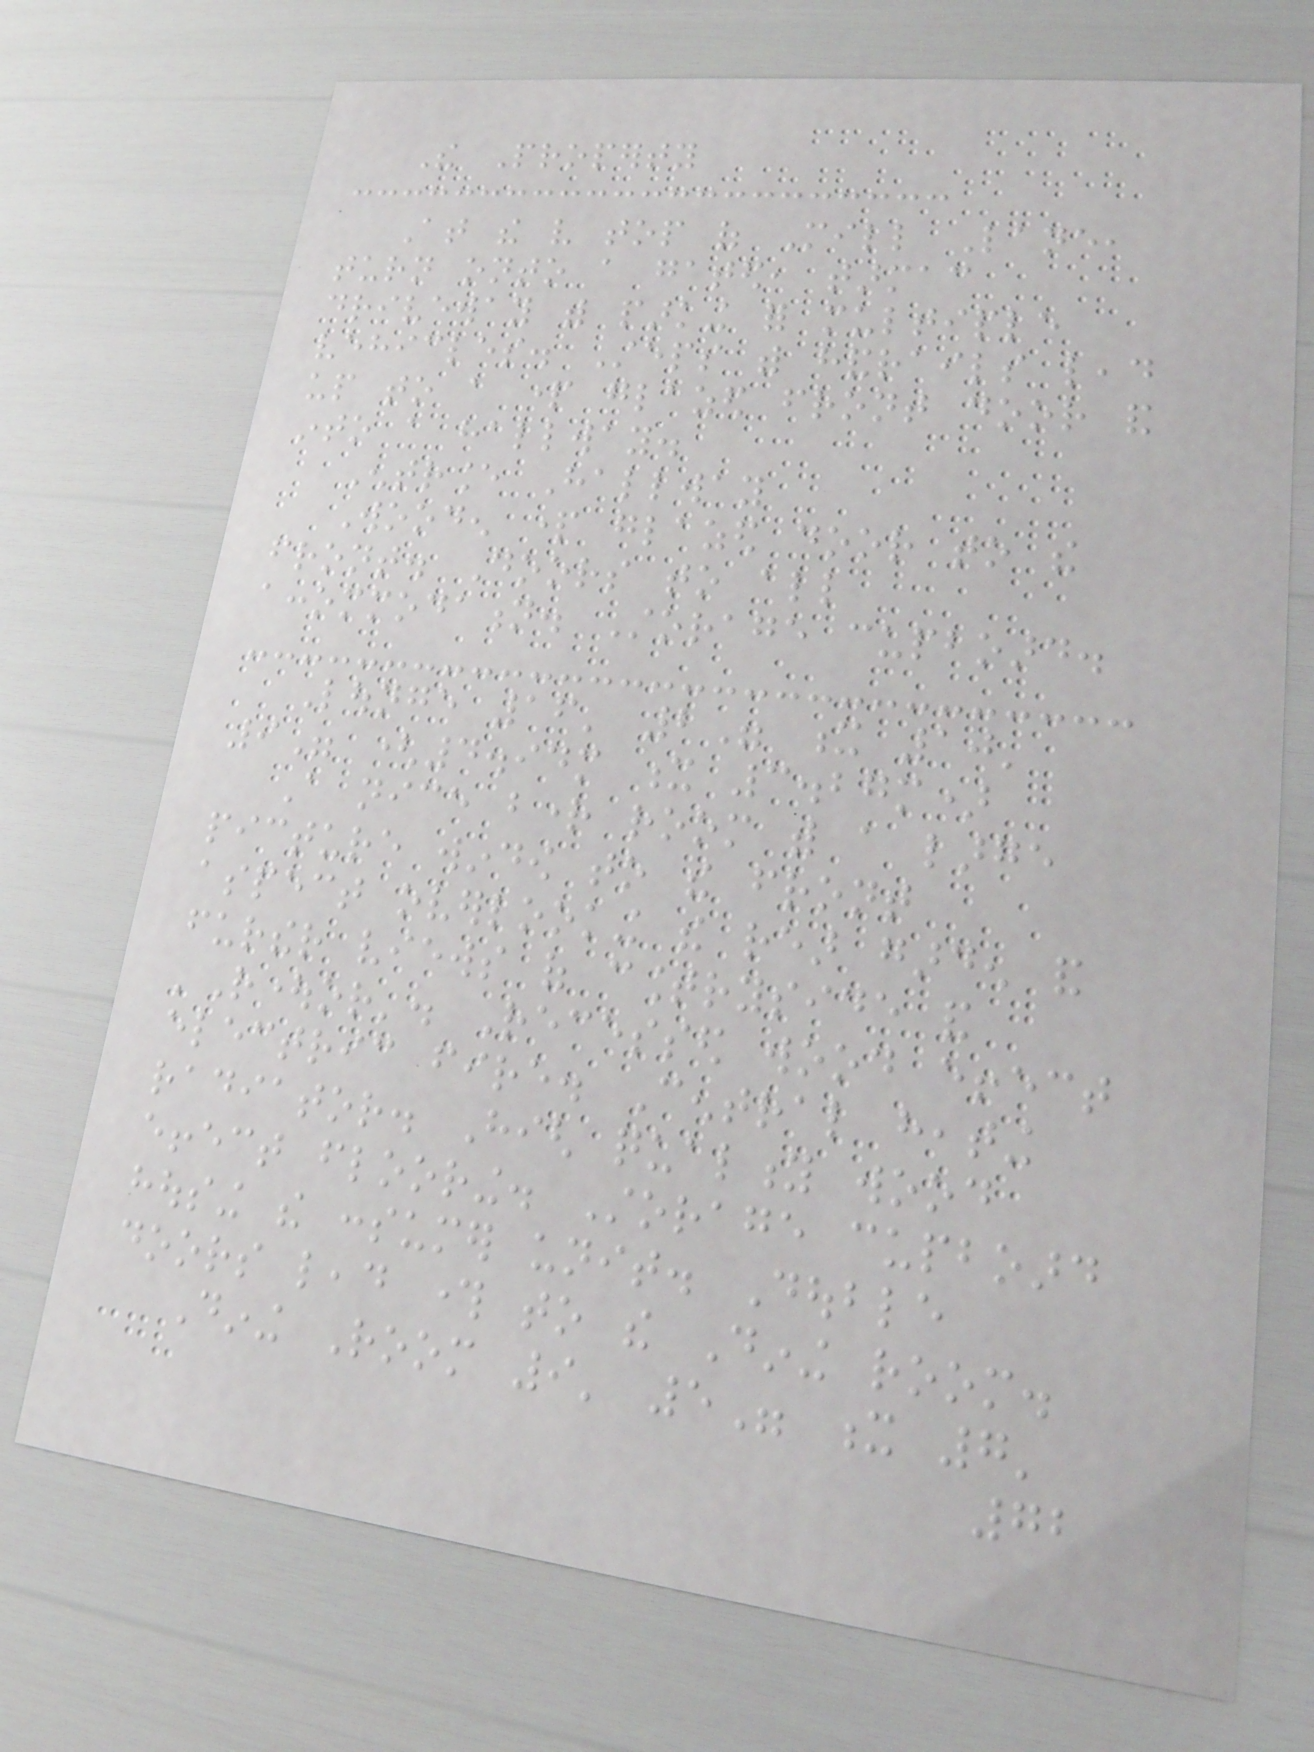The Property
At the very top of Mill Lane,
turn onto a gated, tarmac
driveway with parking for multiple
vehicles. Steps with handrails lead
up to a part glazed front door and
into a hallway.
Entrance Hallway
Wooden part glazed door to the
front. Doors to all
accommodation. Storage cupboard.
Lounge 16' 2" x 10'
9" (4.94m x 3.27m)
A nice bright room with a large
picture window to the front
aspect overlooking the rear garden and
further views of countryside and
'Roughtor'. Recessed wood effect
electric fire. Central heating
radiator. High quality wood
effect flooring. Storage cupboard
housing the consumer unit. Double
doors lead through to the Dining room.
Dining Room 9' 5" x 7'
72
